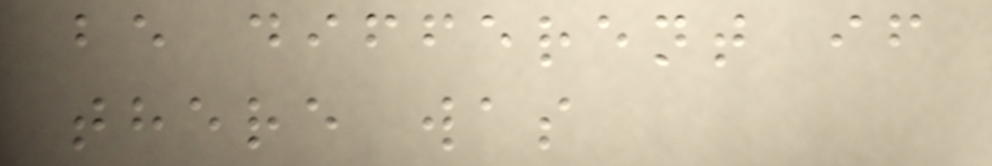be different if
there was
